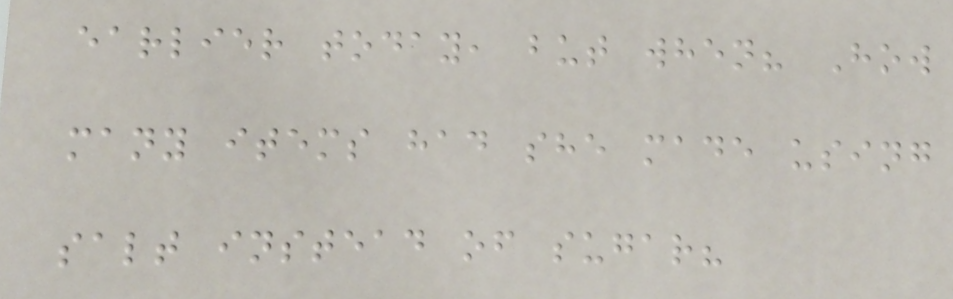earlier today, but when? How
many items had she made using
salt instead of sugar?
